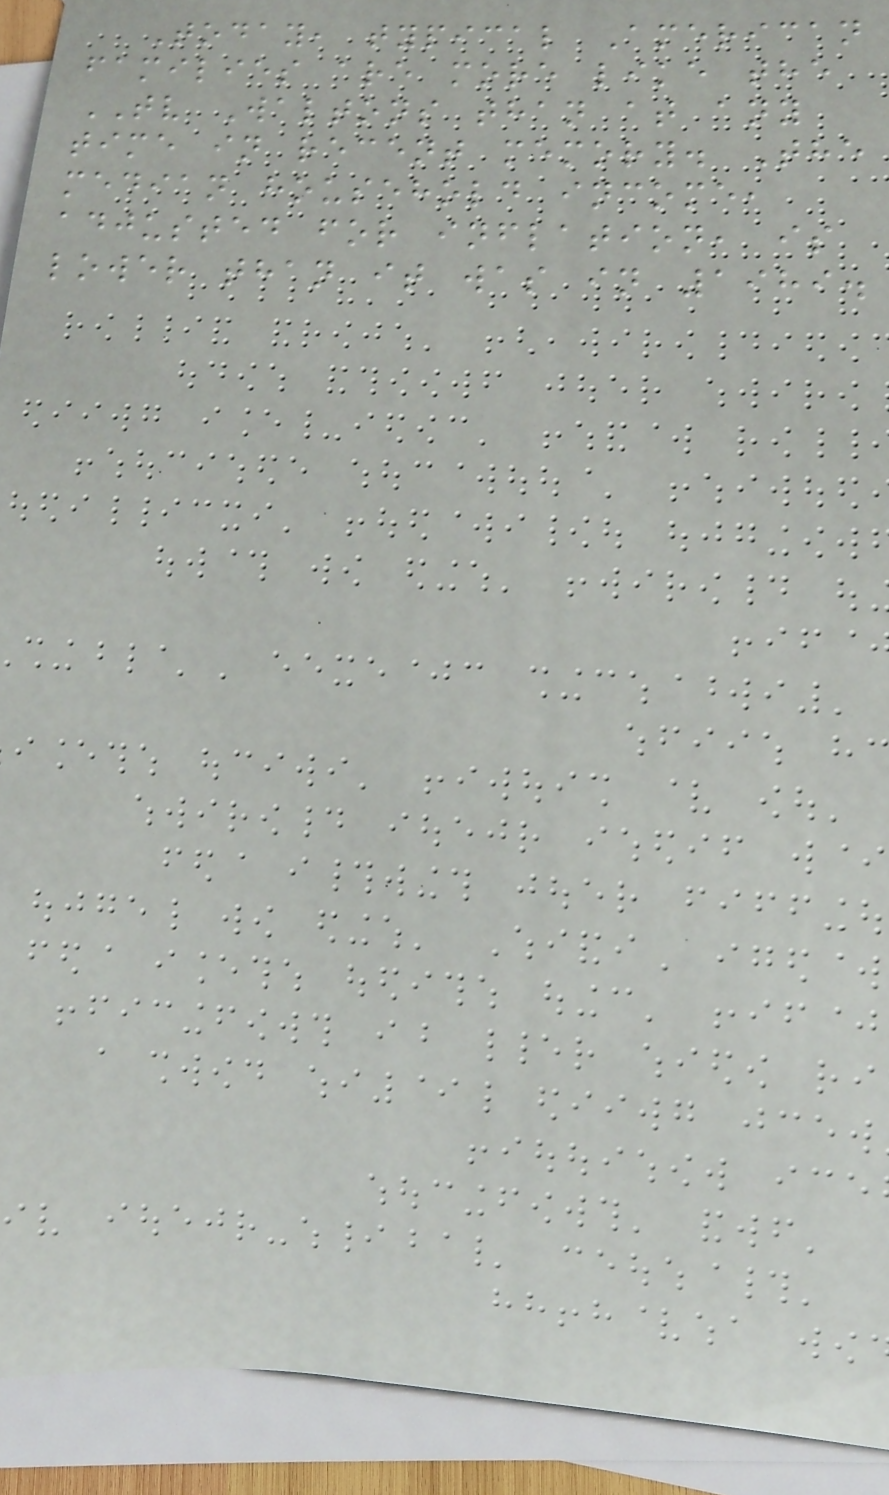Today, typical American
families are more like the
TV Waltons than at any
time in recent memory. The
median household income,
adjusted for inflation, is
lower than it was in 1989.
